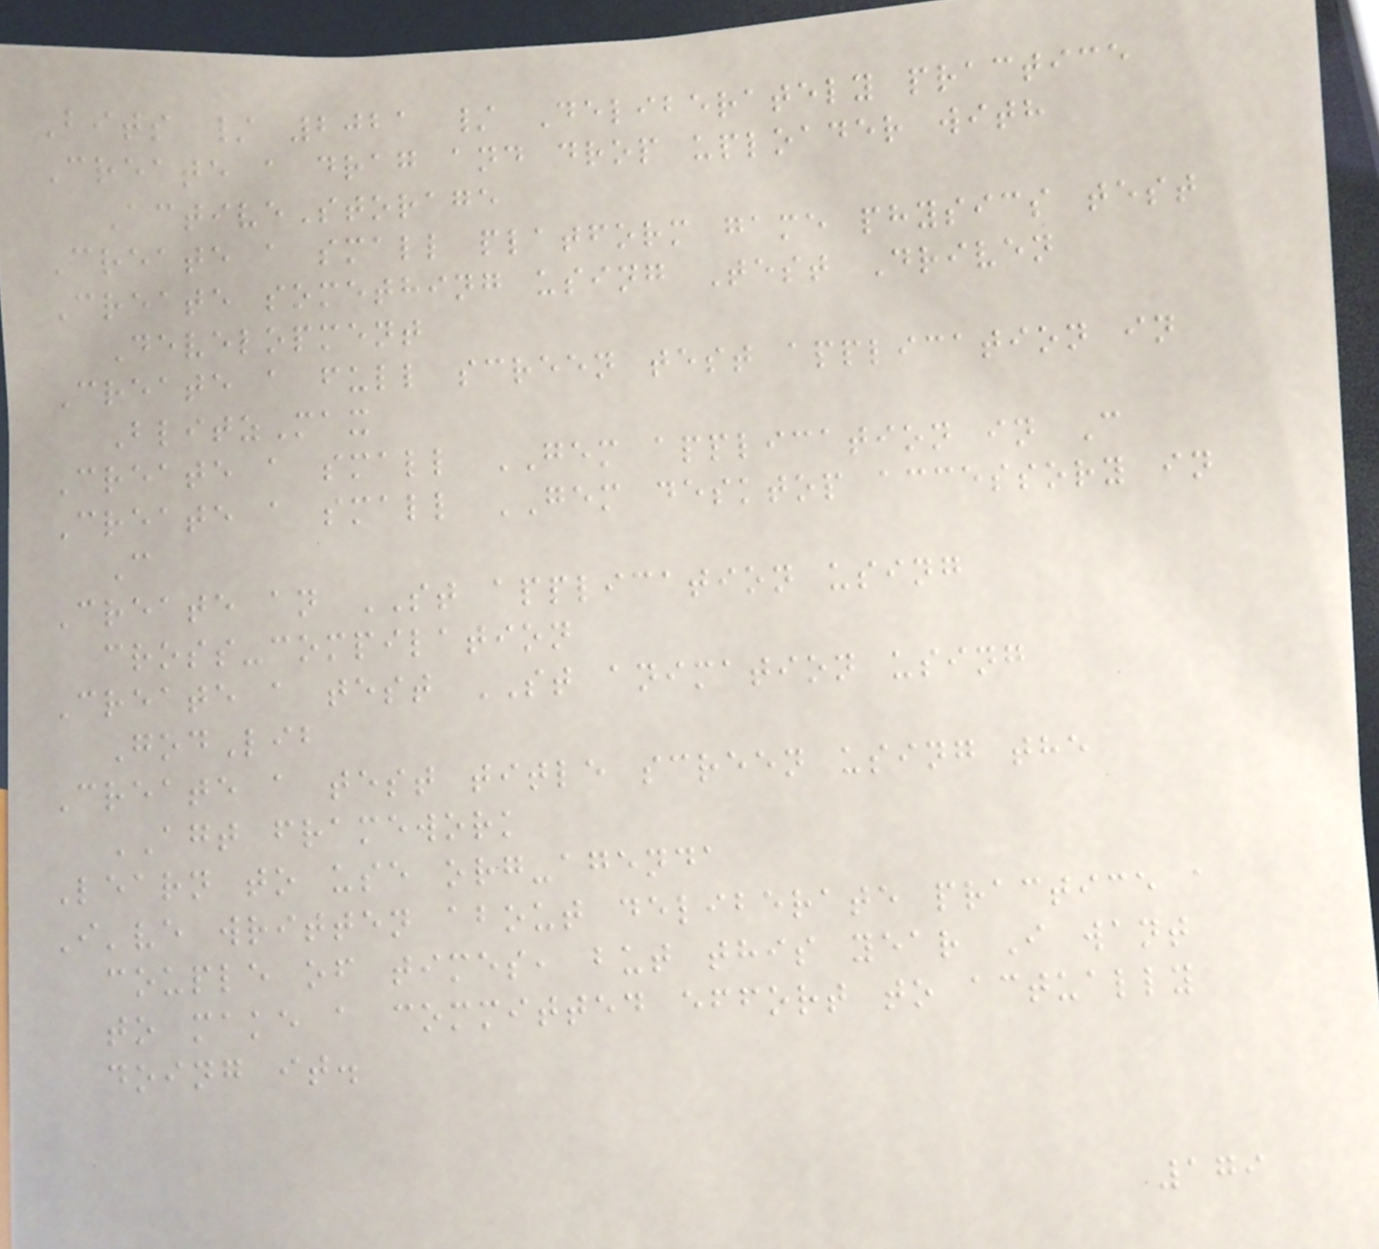Bits / 2021 / Deliberately practice
Create a drag and drop uploader with
ActiveStorage
Create a small platform game physics test
Create something using Test Driven
Development
Create a full screen test application in
BlitzMax
Create a small GEM application in C
Create a small GEM desktop accessory in
C
Create an ST application using
cross-compilation
Create a test ST animation using
GodLib
Create a test title screen using the
AGT framework
Learn to use org-agenda
I've written about deliberate practice a
couple of times, but this year I want
to make a committed effort to actually
doing it.
179
